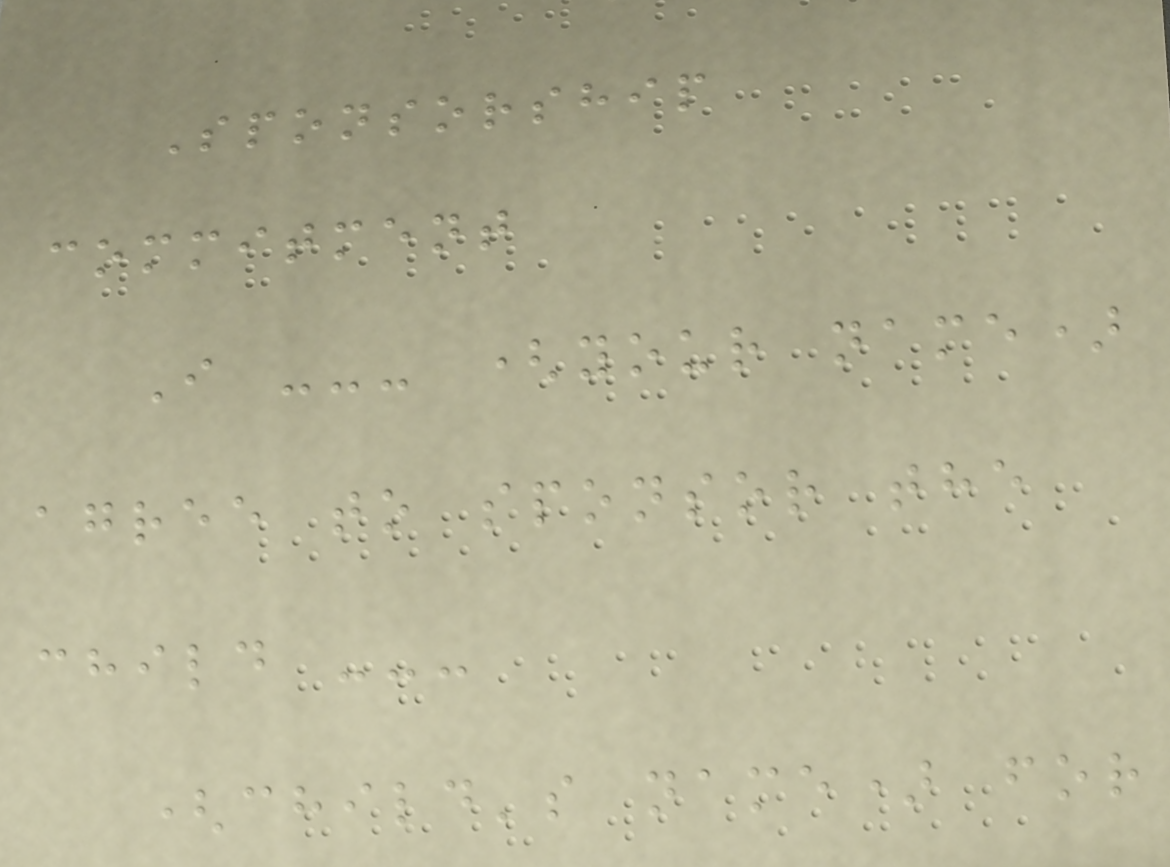Sponsorship
commitment
I --- (your name)
agree to sponsor the
child ---
(child's name) for
